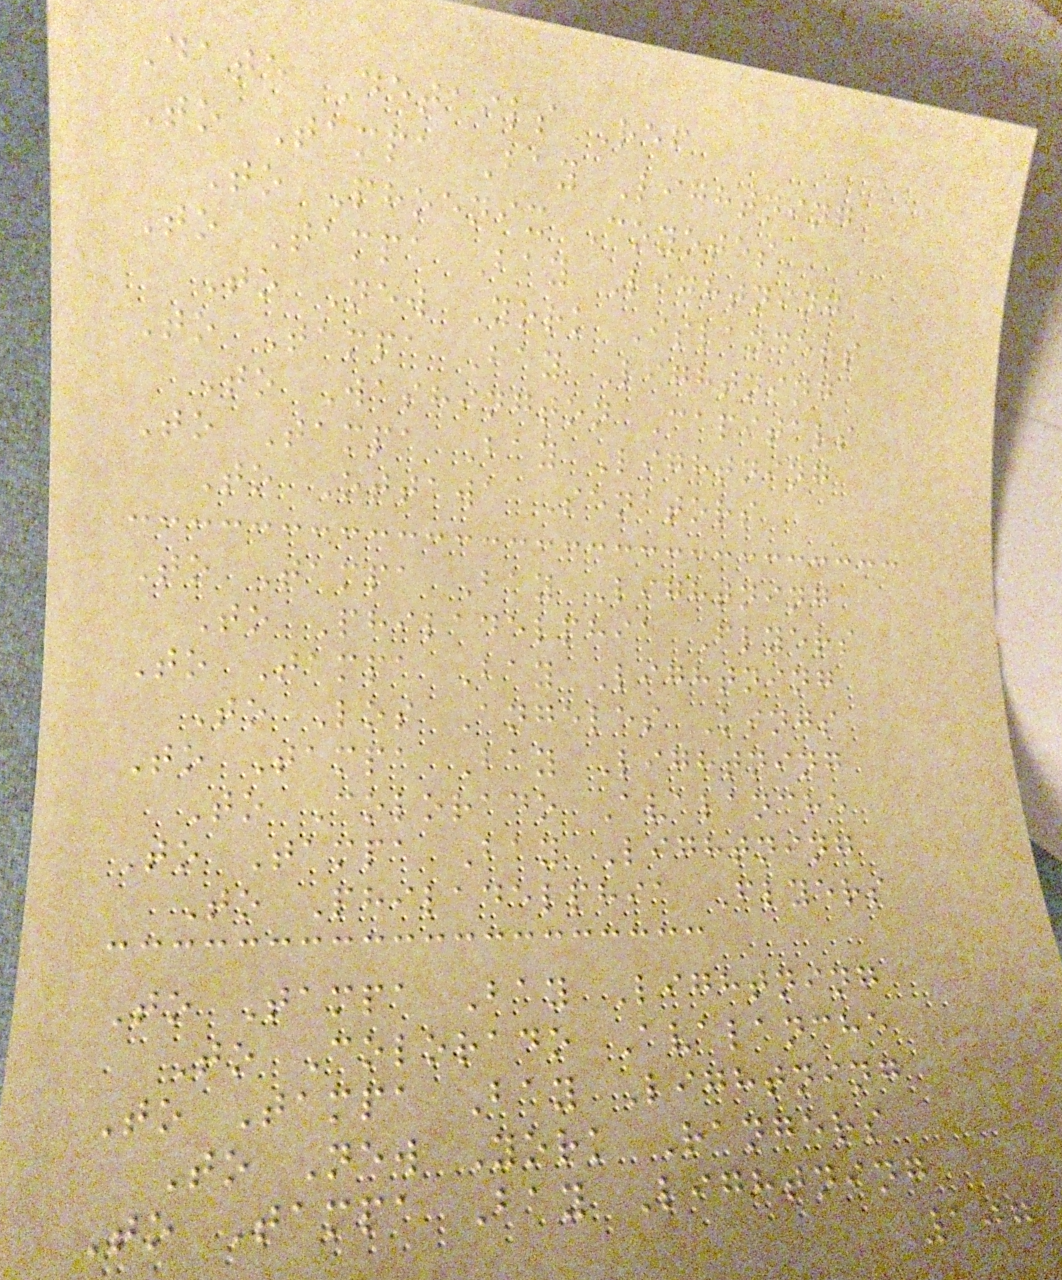Date Details Ref
To Tampa Bay Lightning
To Phoenix Coyotes
To Tampa Bay Lightning
To New York Islanders
To Tampa Bay Lightning
To Washington Capitals
To Tampa Bay Lightning
To Ottawa Senators
To Tampa Bay Lightning
To Philadelphia Flyers
To Tampa Bay Lightning
To Los Angeles Kings
To Tampa Bay Lightning
To Colorado Avalanche
To Tampa Bay Lightning
To Philadelphia Flyers
To Tampa Bay Lightning
To Colorado Avalanche
To Tampa Bay Lightning
To New York Rangers
To Tampa Bay Lightning
107
